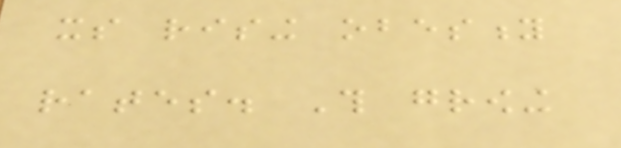its rising obesity
rates. This growing
